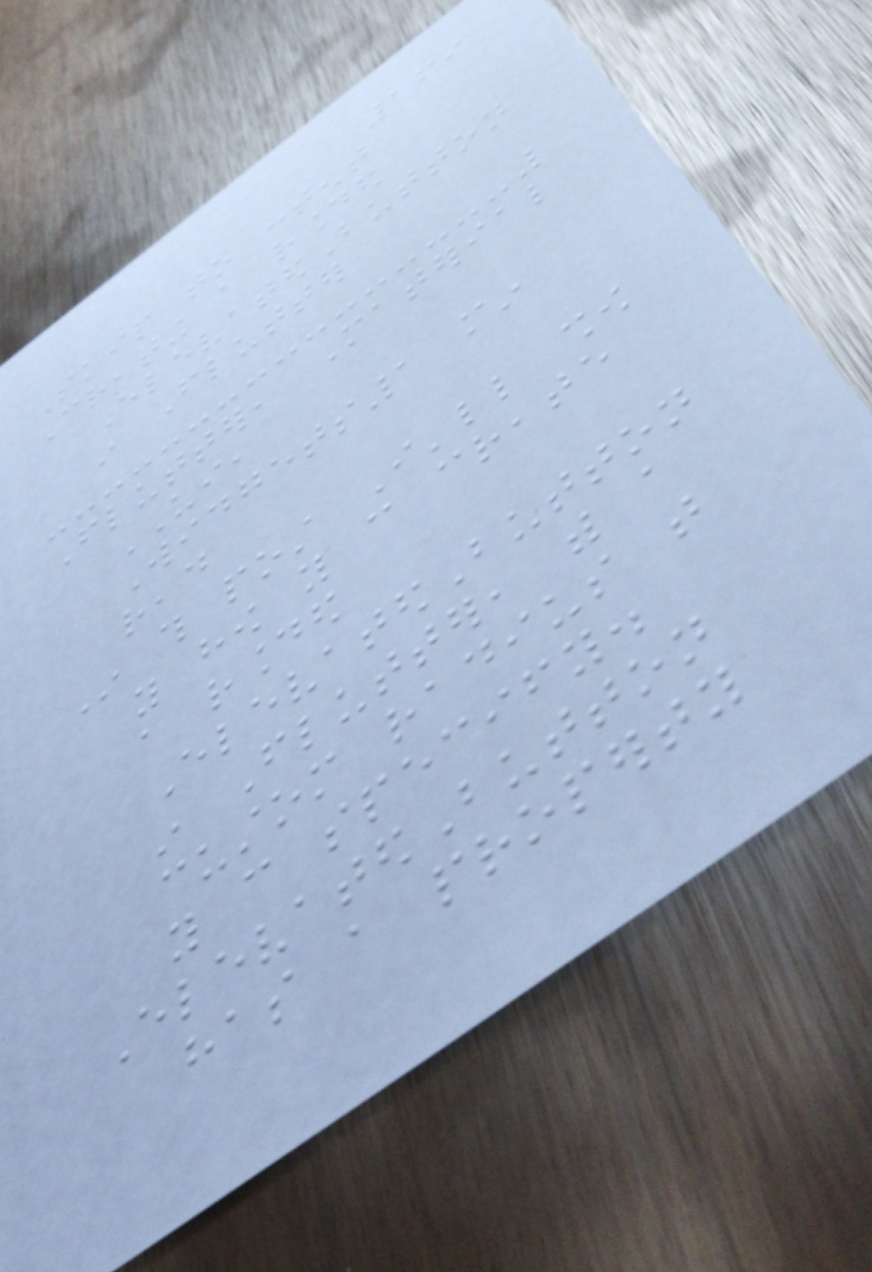169
Skip to content
Creating a rounded
ElevatedButton
in Flutter
Flutter, Material
UI,
Widgets1 min
read
In this post I'll show
you how you can create
a rounded
ElevatedButton
in Flutter, with a
custom radius that
you can specify.
ElevatedButton
has a property
